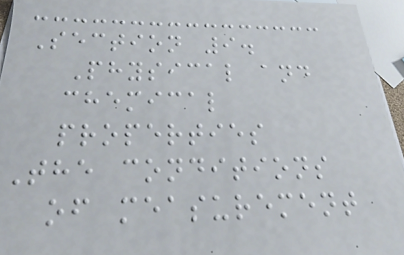Section 9.
Physical and
chemical
properties
The conditions
of measurement
